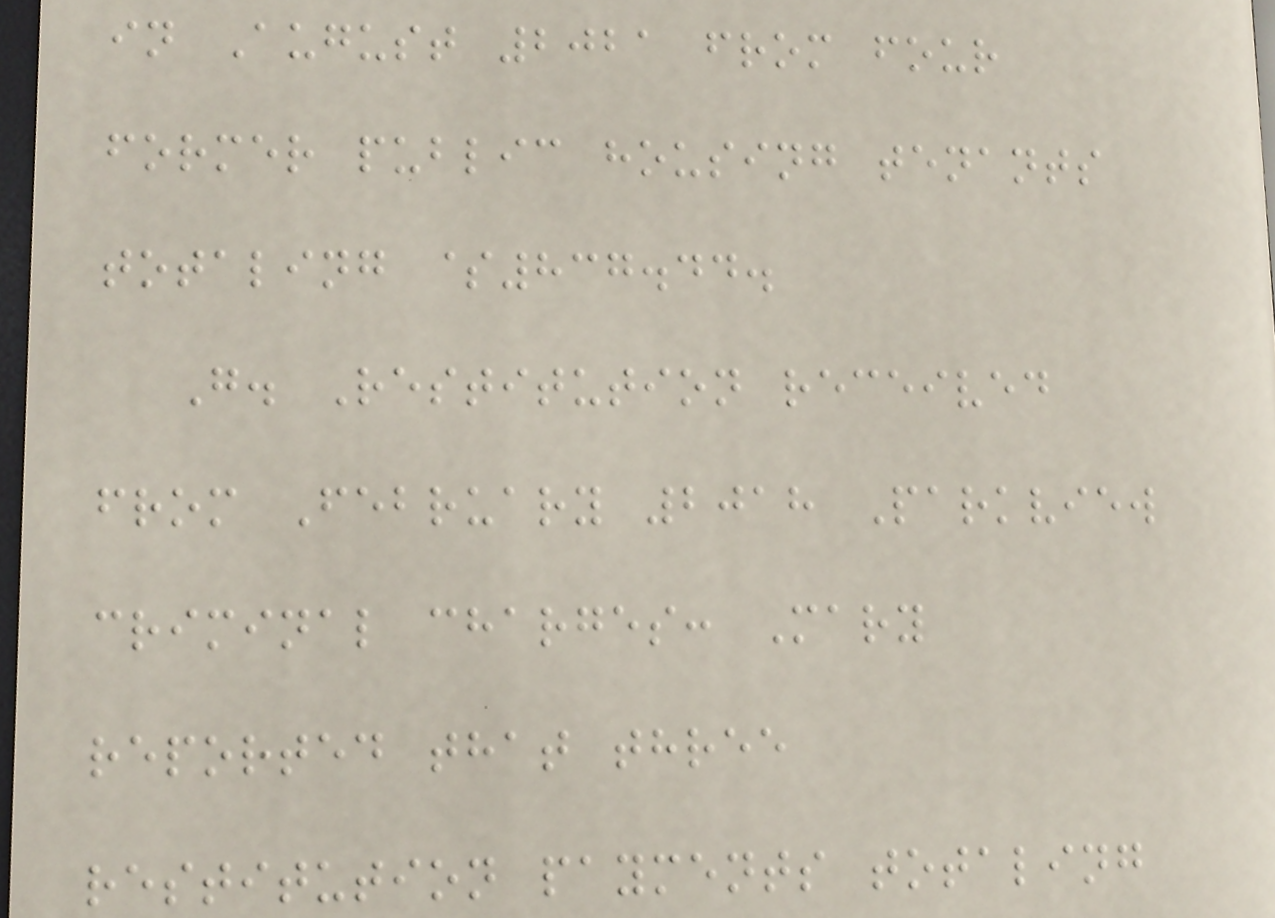in August 2021 from four
former public housing tenants
totaling $837.44.
G. Restitution received
from February 2018 Parkview
criminal charges: Mary
reported that three
restitution payments totaling
